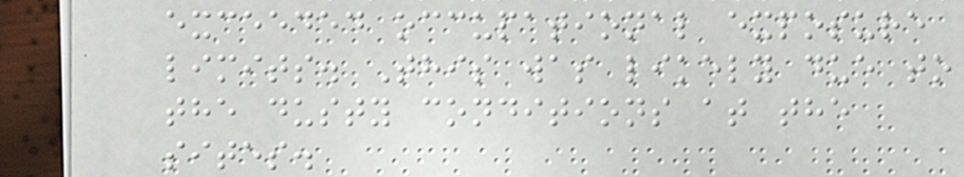exceeded occupational exposure
limits. This was likely due to
the dusty conditions at the
sites.
